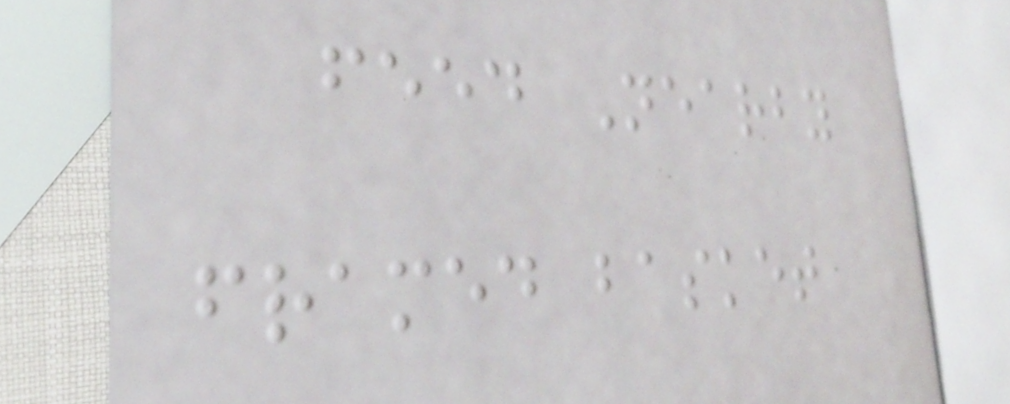feed Nearby
framed basket
